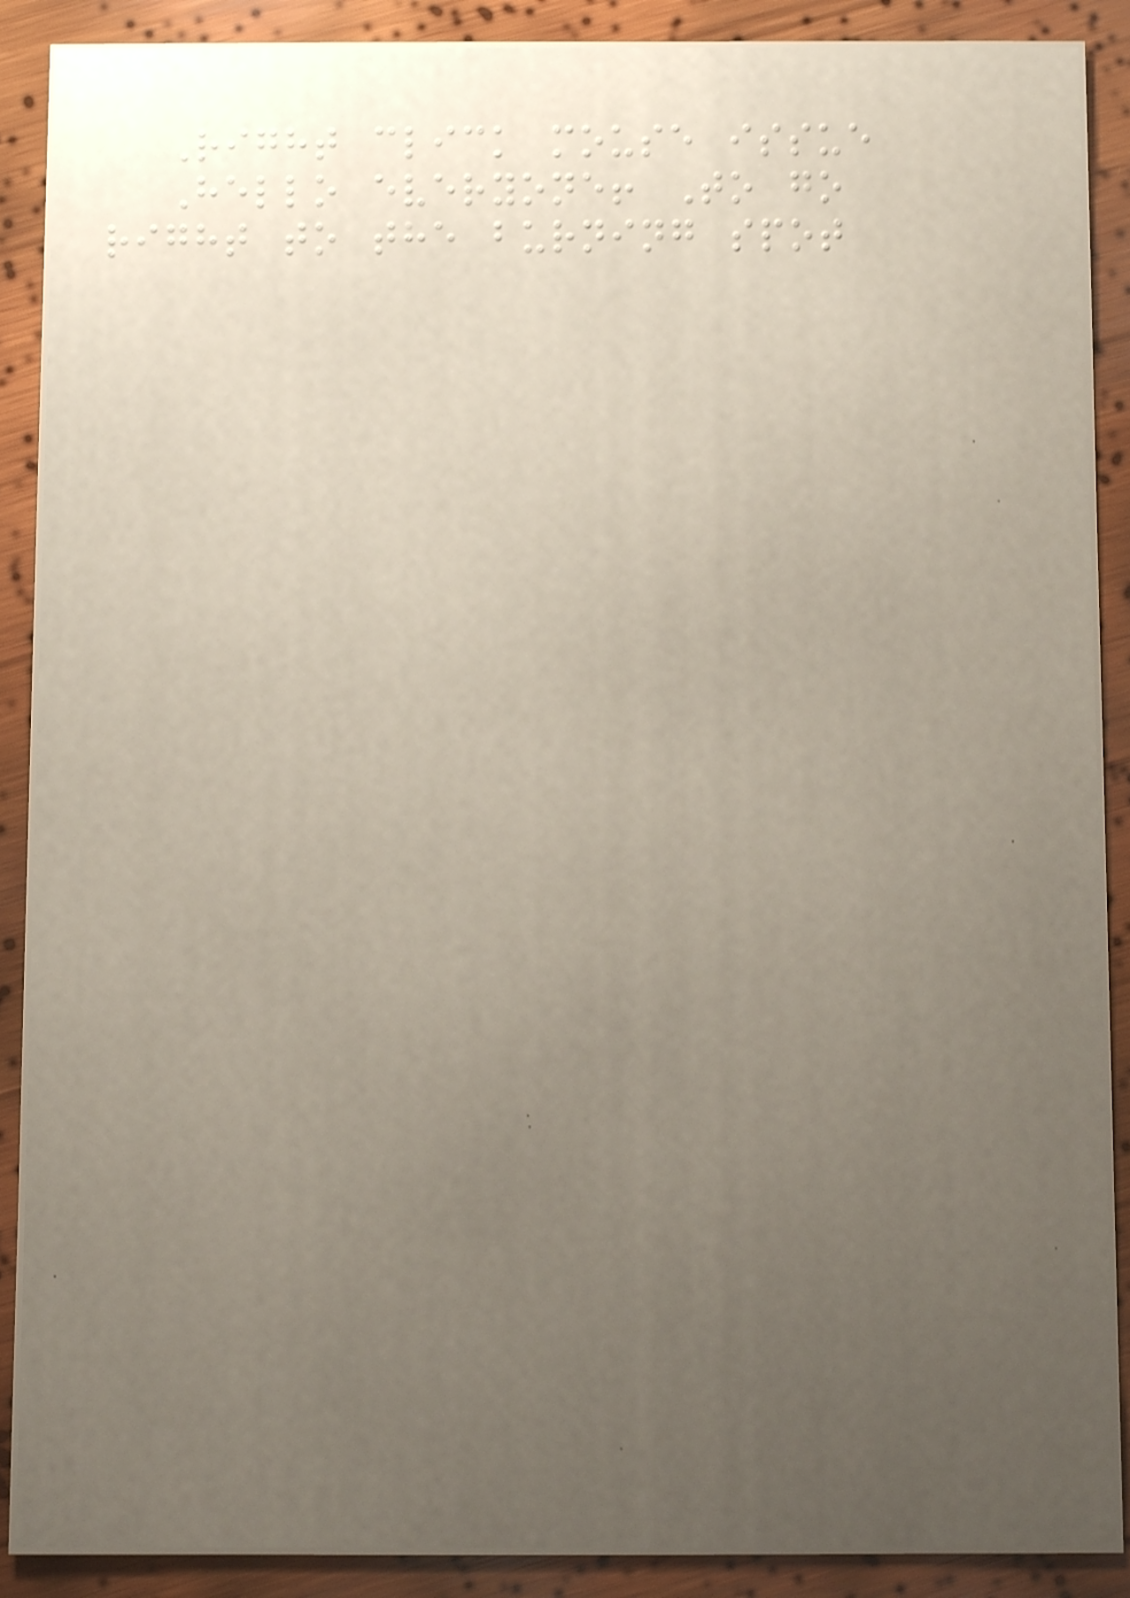Right click mouse issue
Hello everyone! To go
right to the burning spot
